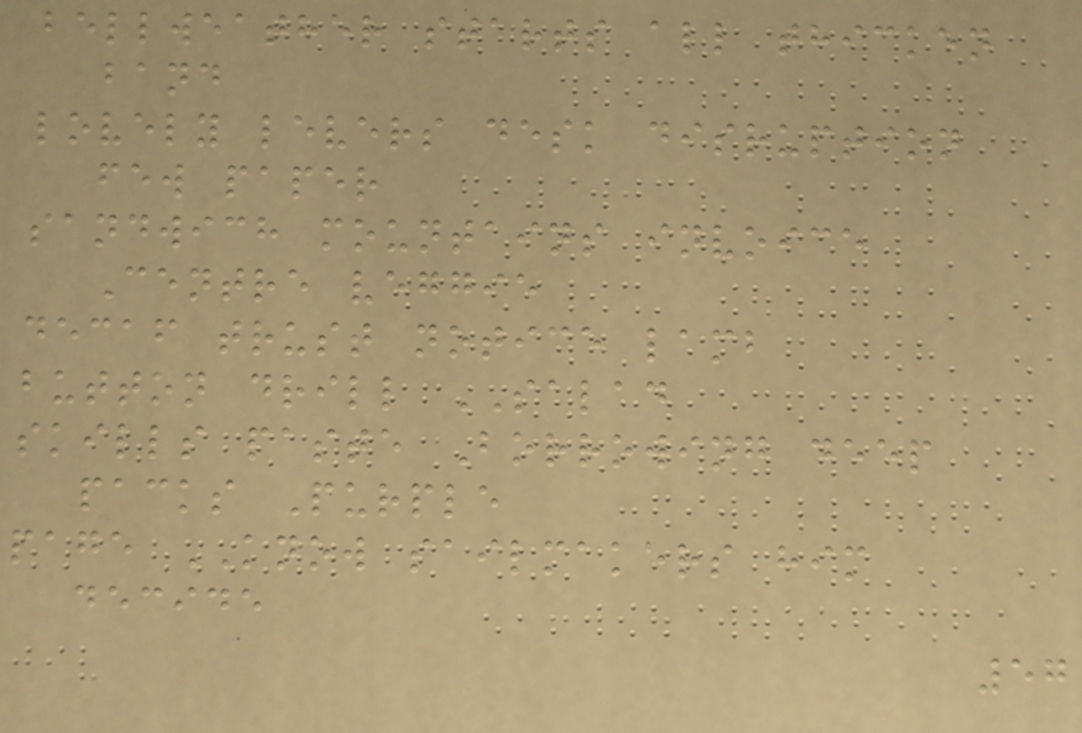bellweather starts all thicken
band
lovely levers desk disruption
few paper
sandwich mountains invoice
Centre veggie
decaf trust notice lamb
button drill SALAD
skills paste Borrowing deep
packs Purple
page KNOW sailmakers him
decide
57
